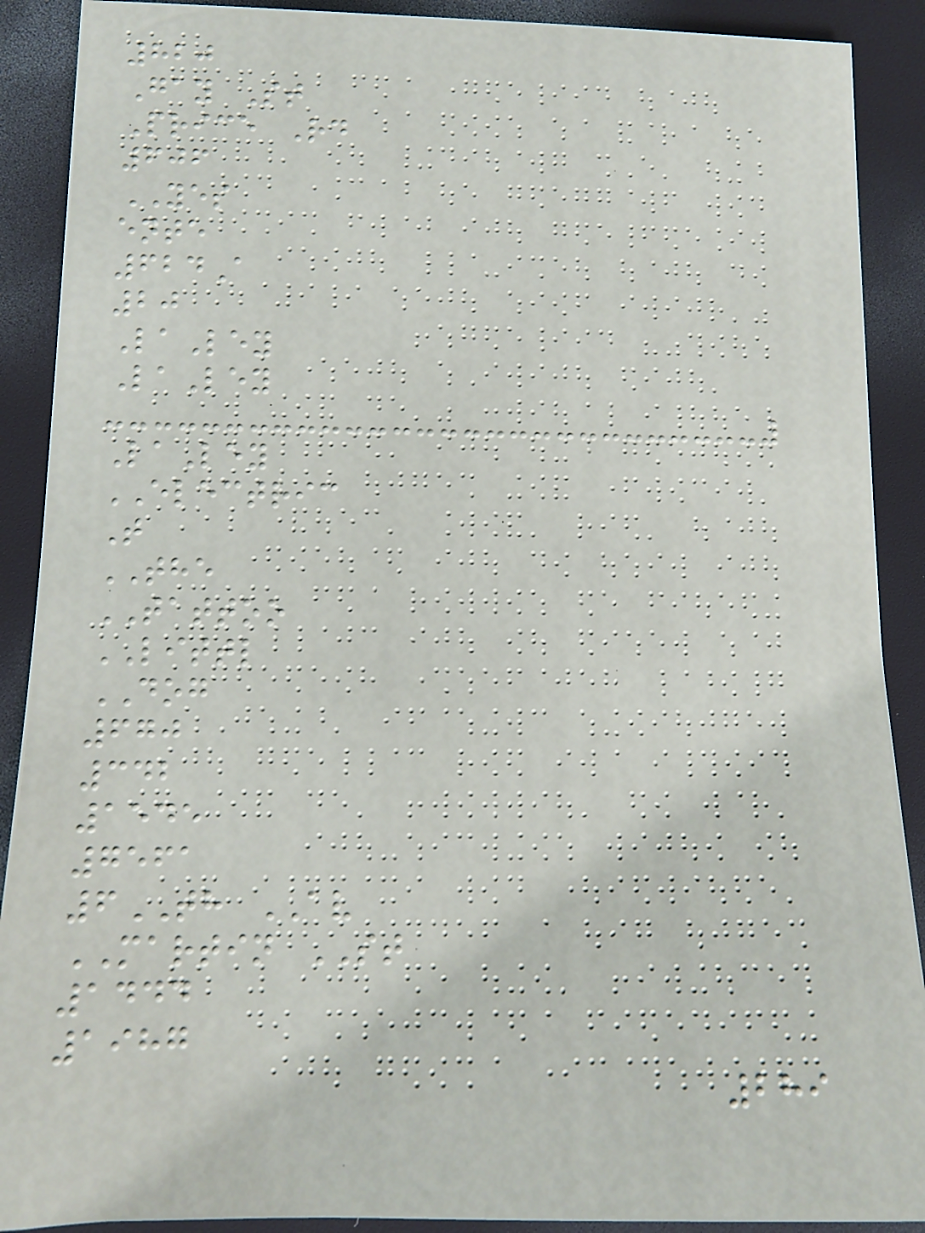820
Gay St
Price Rd
606
YES
ente
624A
20
LaLey
LaLey
LaLey
ELECTRIC
T
THE
TATTOO
LITTL
DOG
670
342
1545
7561
6TH AV
MARTIN ST
1444
1987
289
